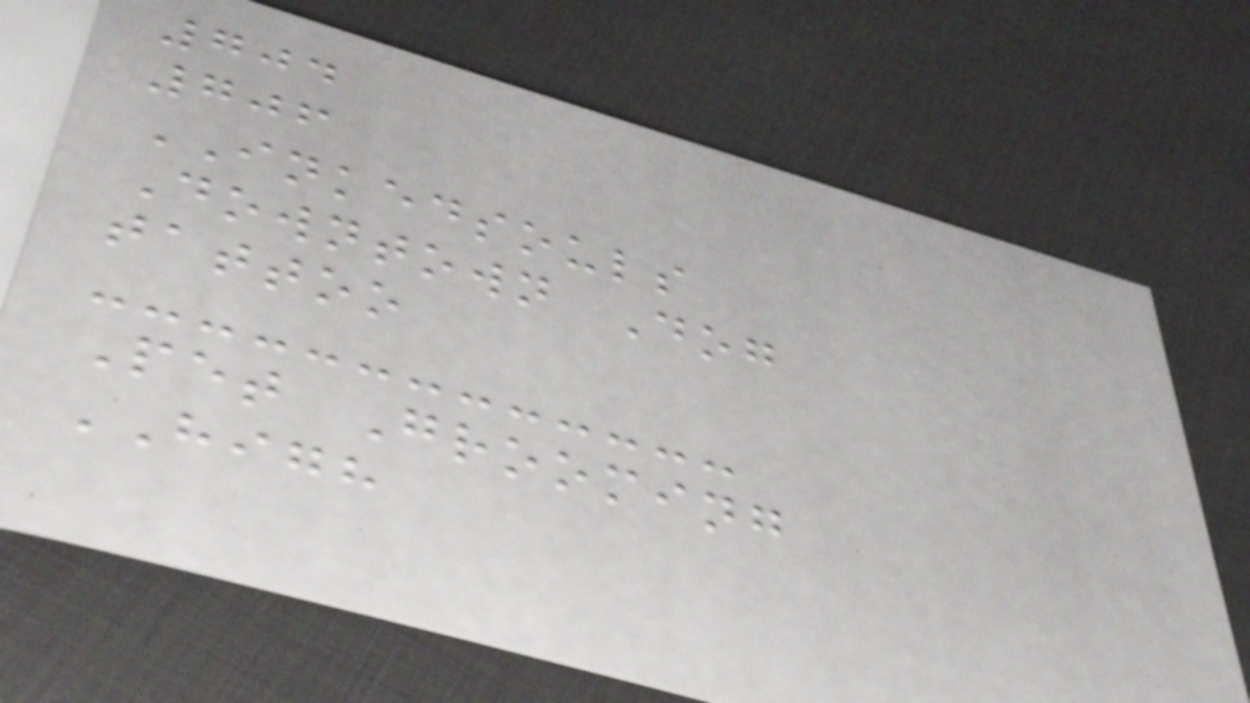704
706
INKEDSOULS
Downtown Dog
tattoo
Pet Grooming
HIGH
